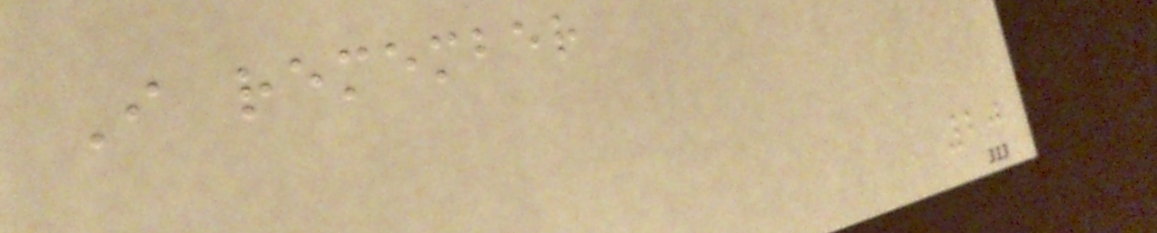I remember
20
